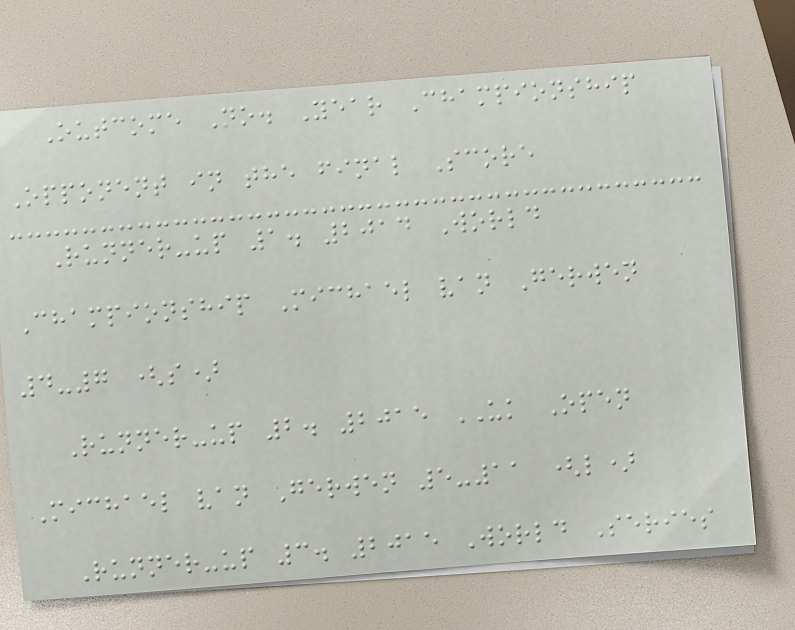Outcome No. Year Championship
Opponent in the final Score
Runner-up 1. 2014 World
Championship Michael van Gerwen
4-7 (s)
Runner-up 2. 2015 UK Open
Michael van Gerwen 5-11 (l)
Runner-up 3. 2015 World Series
